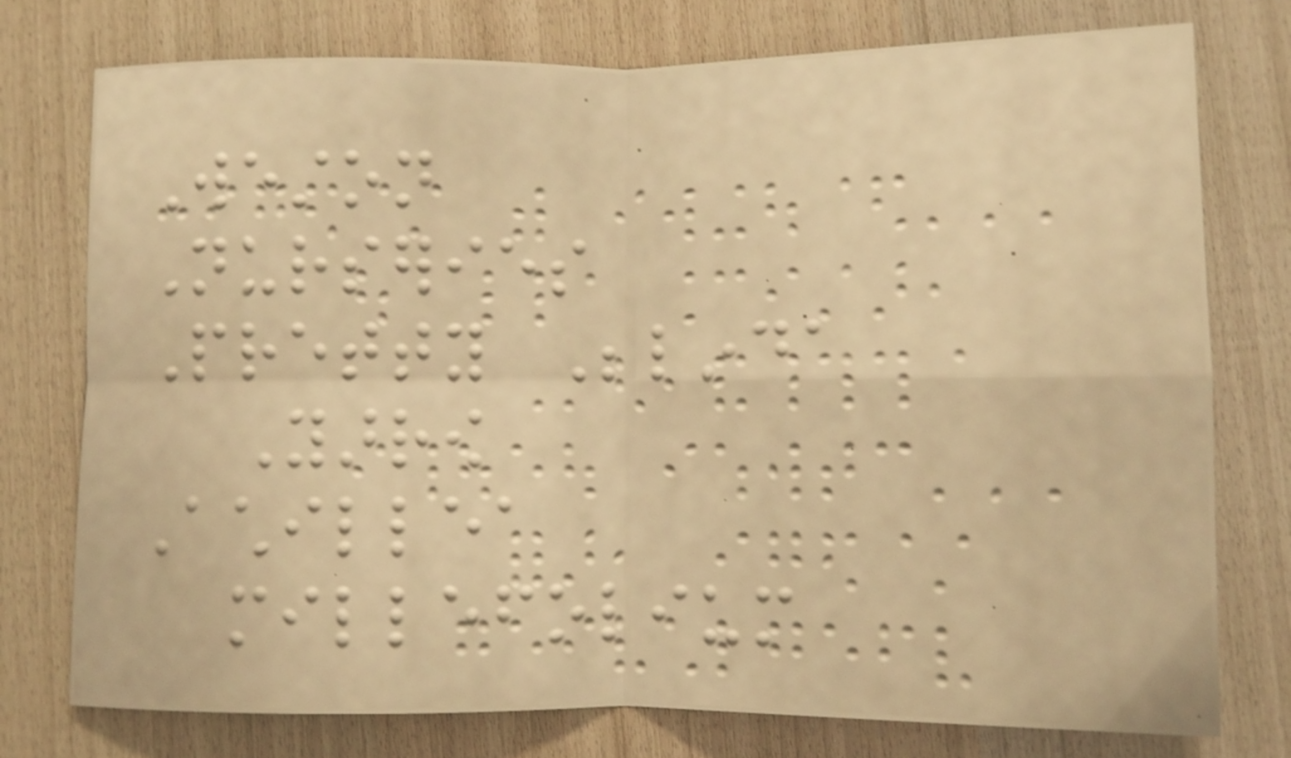Weston
Nurseries
Pretty Belinda
Yarrow
Achillea
millefolium
